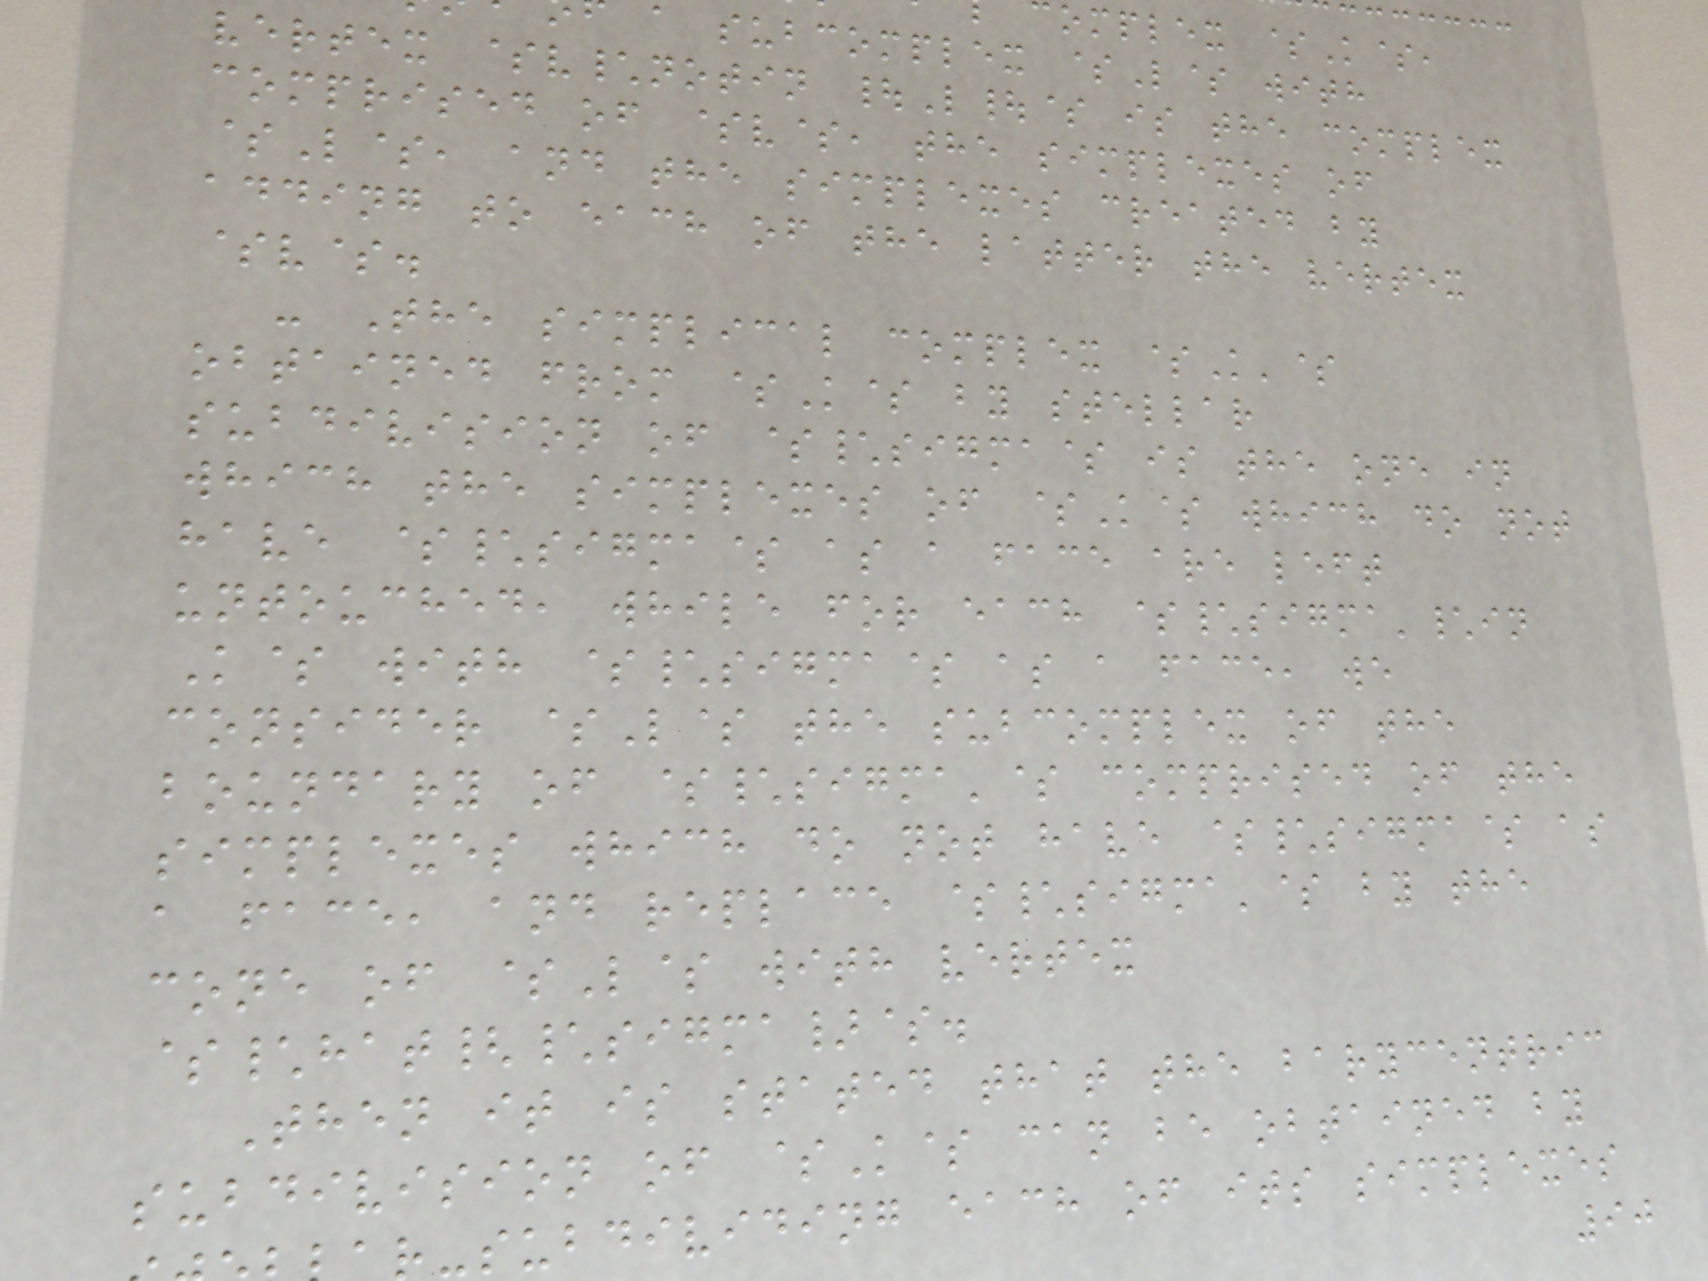complex $K$,
a subcomplex $L$ with
vertex $v\notin |L|$ is the complex
comprised of $v$, the simplexes of
$L$, and the simplexes created by
adding to each of the latter the vertex
$v$.
- The simplical complex $K'$
obtained from $K$ by stellar
subdivision of $\sigma$ is the one in
which the simplexes of $K$ which do not
have $\sigma$ as a face are left
untouched, while for each $\sigma'\in
K$ with $\sigma$ as a face, we
consider $L$ the subcomplex of the
boundary of $\sigma'$ comprised of the
simplexes which do not have $\sigma$ as
a face, and replace $\sigma'$ by the
cone of $L$ with vertex
$\hat{\sigma}$.
Then it is stated that the barycentric
subdivision of $K$ can be obtained by
-subdividing each of its simplexes
90
